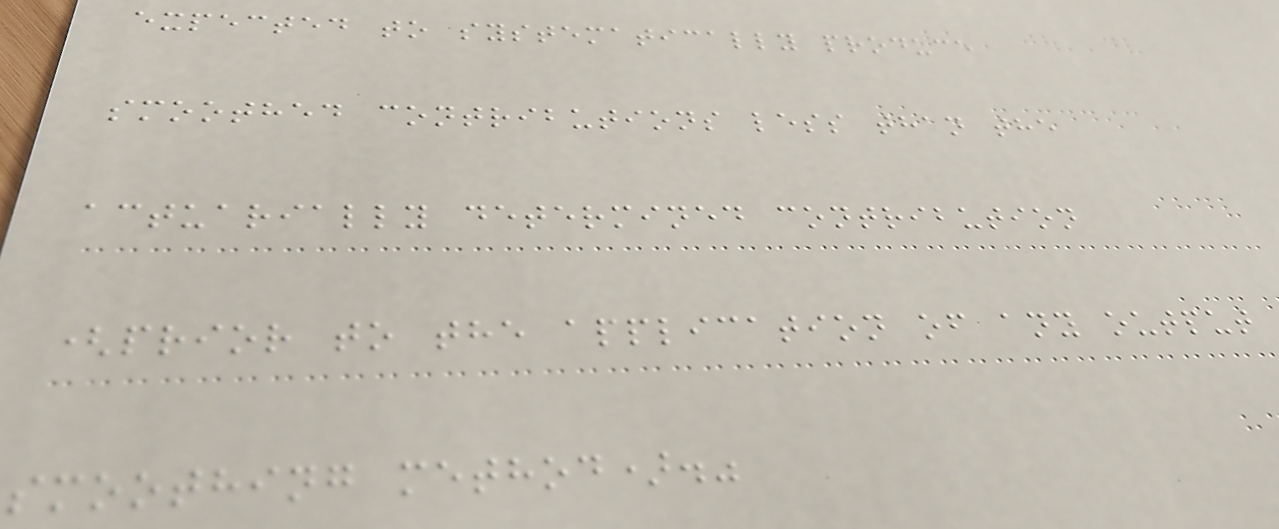expected to systematically produce
smoothed contributions less than the
actuarially determined contribution
(prior to the application of any output
smoothing method)."
